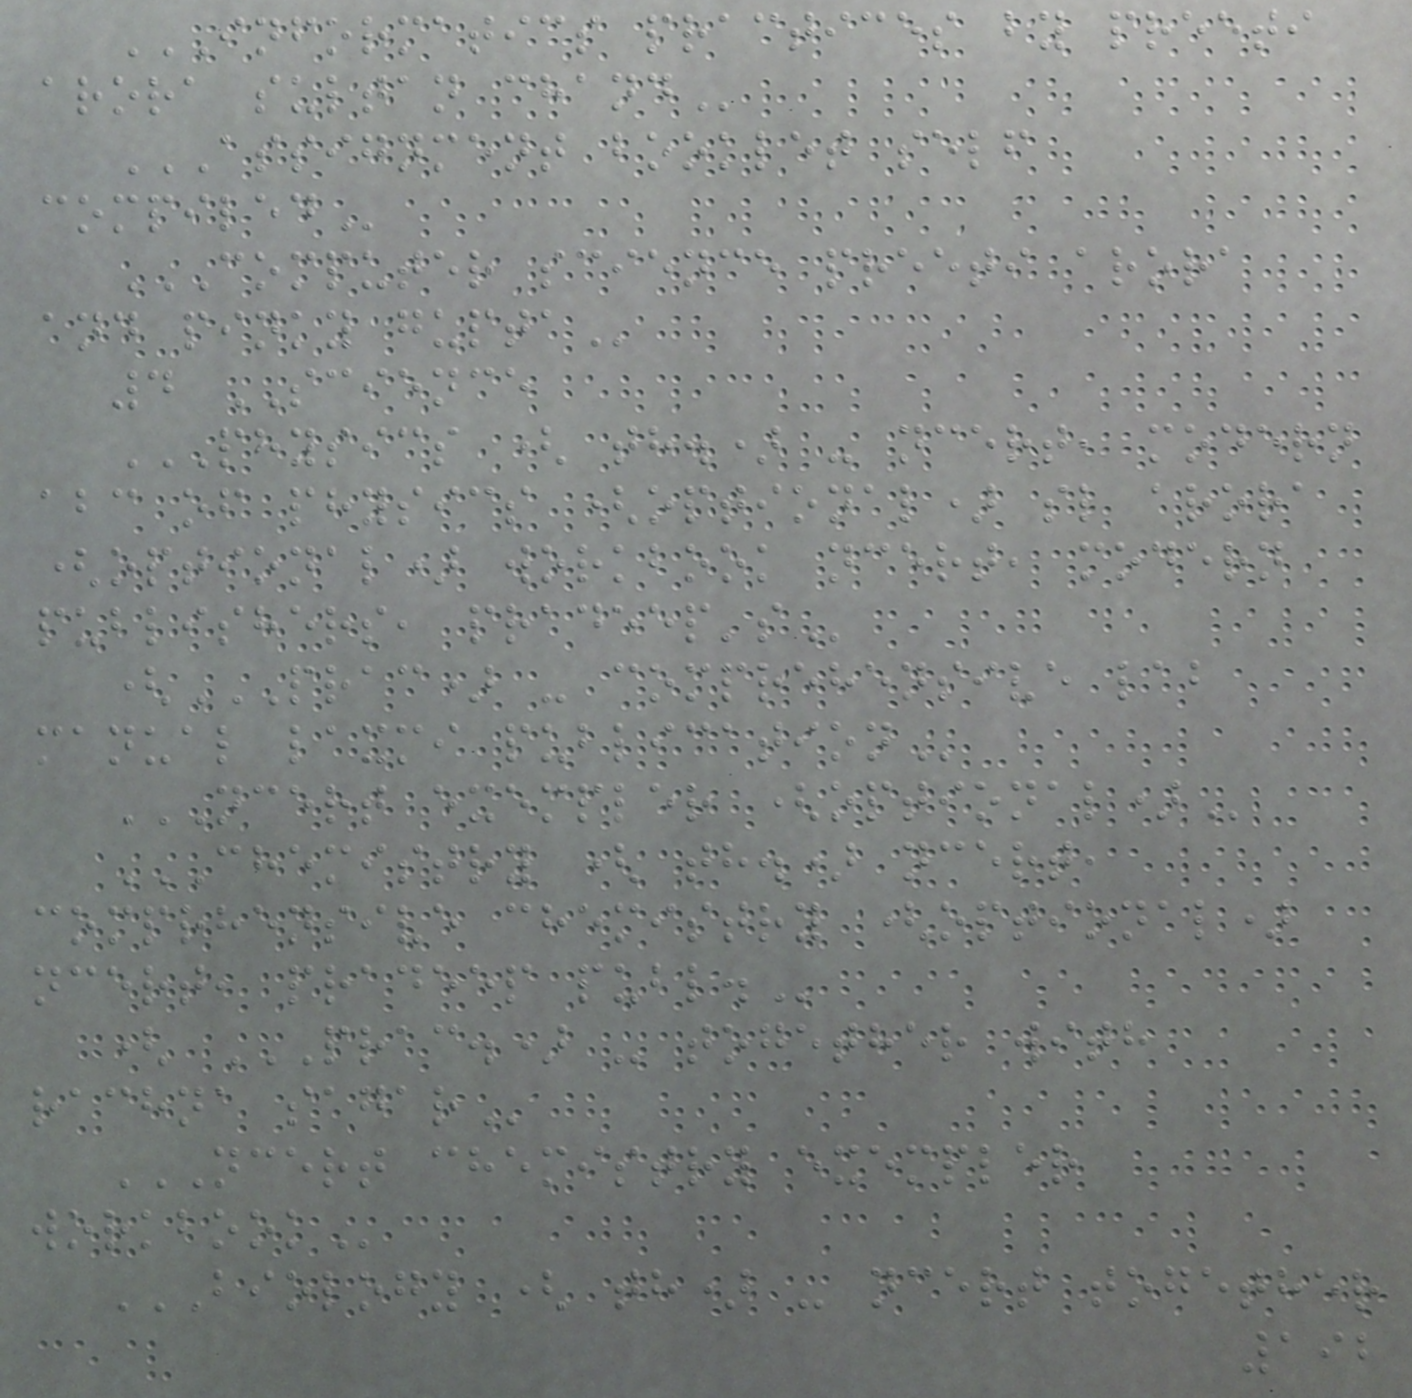INFORMATICS PRACTICES BY PREETI
ARORA SULTAN CHAND
ASSIGNMENT BOOKLET SELF
COMPILED
COMPUTER SCIENCE PREETI ARORA
AND PINKY GUPTA
4 SCIENCE
PHYSICS ( TH.) - NCERT, MODERN
ABC OF PHYSICS (OPTIONAL) SL ARORA
(OPTIONAL) WORKBOOK NCERT, MODERN
PUBLISHERS, PRADEEP'S
(PRAC) - COMPREHENSIVE LAB
MANUAL LAXMI PUBLICATION
NCERT EXEMPLER (OPTIONAL)
CHEMISTRY ( TH.) NCERT,
COMPRHENSIVE CHEMISTRY (OPTIONAL)
NCERT, PRADEEP PUBL.
( PRAC.) - TOGETHER WITH
RACHNA SAGAR
NCERT CHEMISTRY EXEMPLER
WORKBOOK
BIOLOGY ( TH) - NCERT TOGETHER
192
